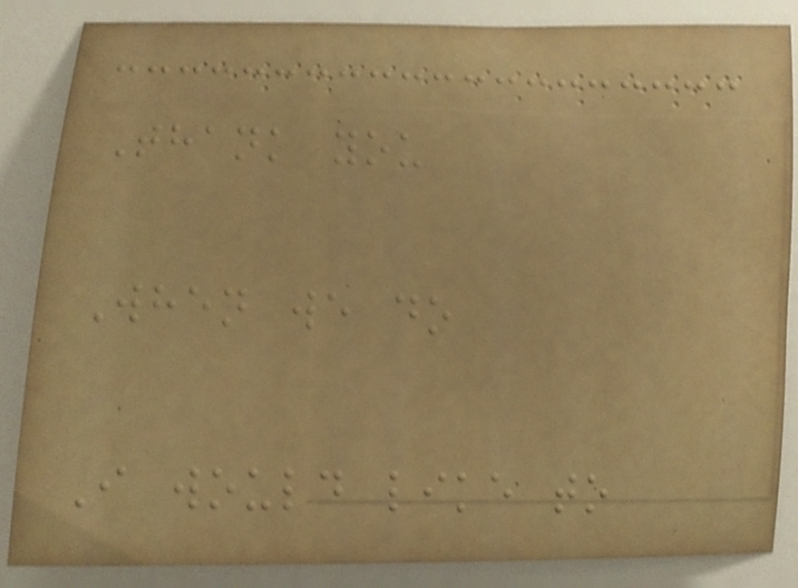Thank you
When we do
I would like to
